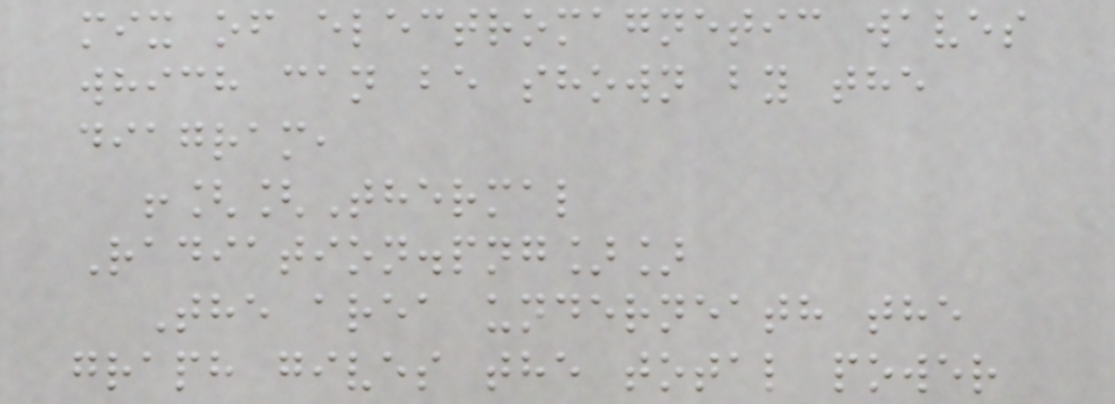mix of electromagnetic waves
which can be shown by the
diagram,
![[Thermal
Radiation.png]]
The area underneath the
graph gives the total power
